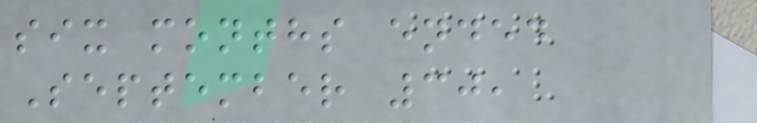six months ended
September 30,
